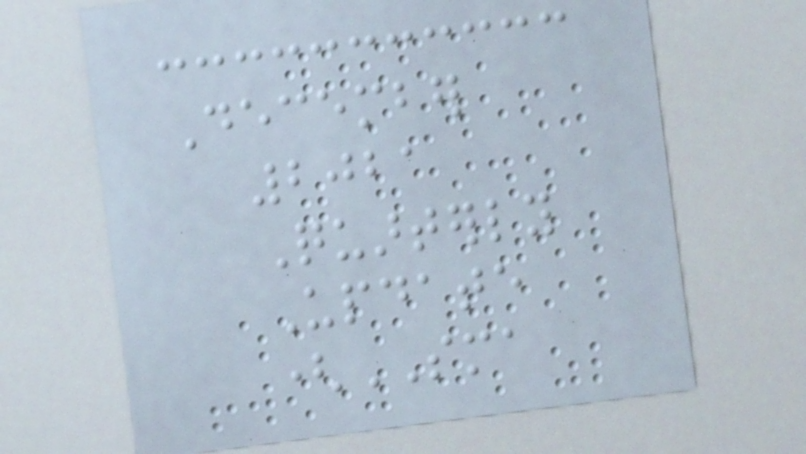December
2021
Quarterly
Update
(SMA
